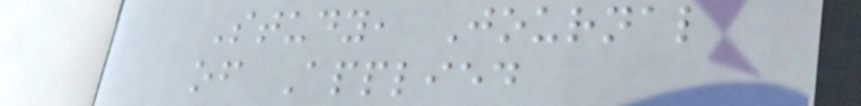Study, Journal
of Applied
